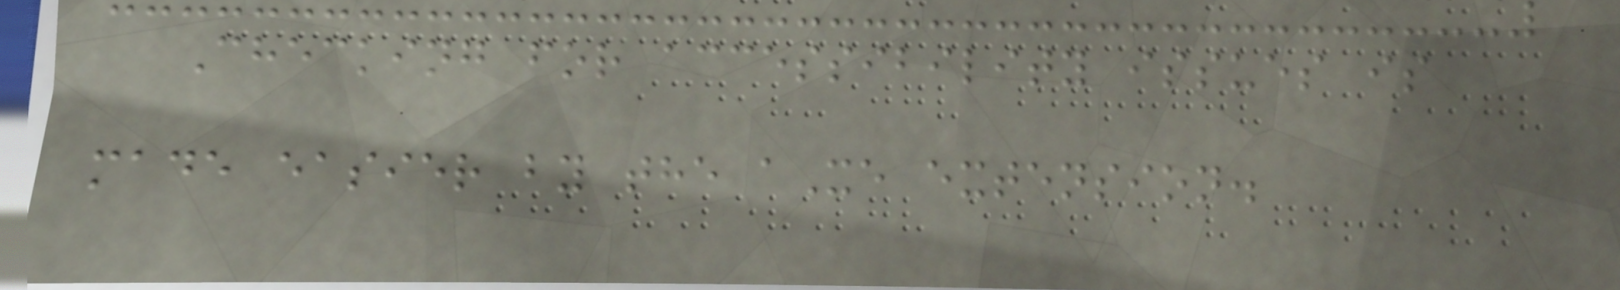Checking for accessibility issues is
made easier by the aXe extension.
